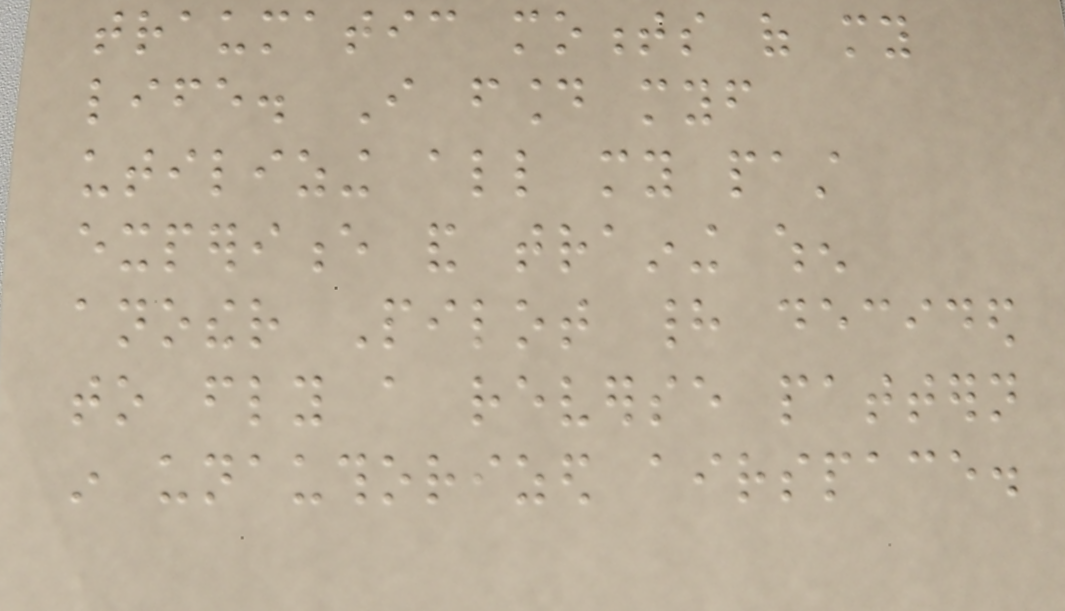traumatic moments of my
life. I found myself
utilizing all my past
experience and training when
another Pilot had decided
to fly a reverse pattern
in unauthorized airspace.
